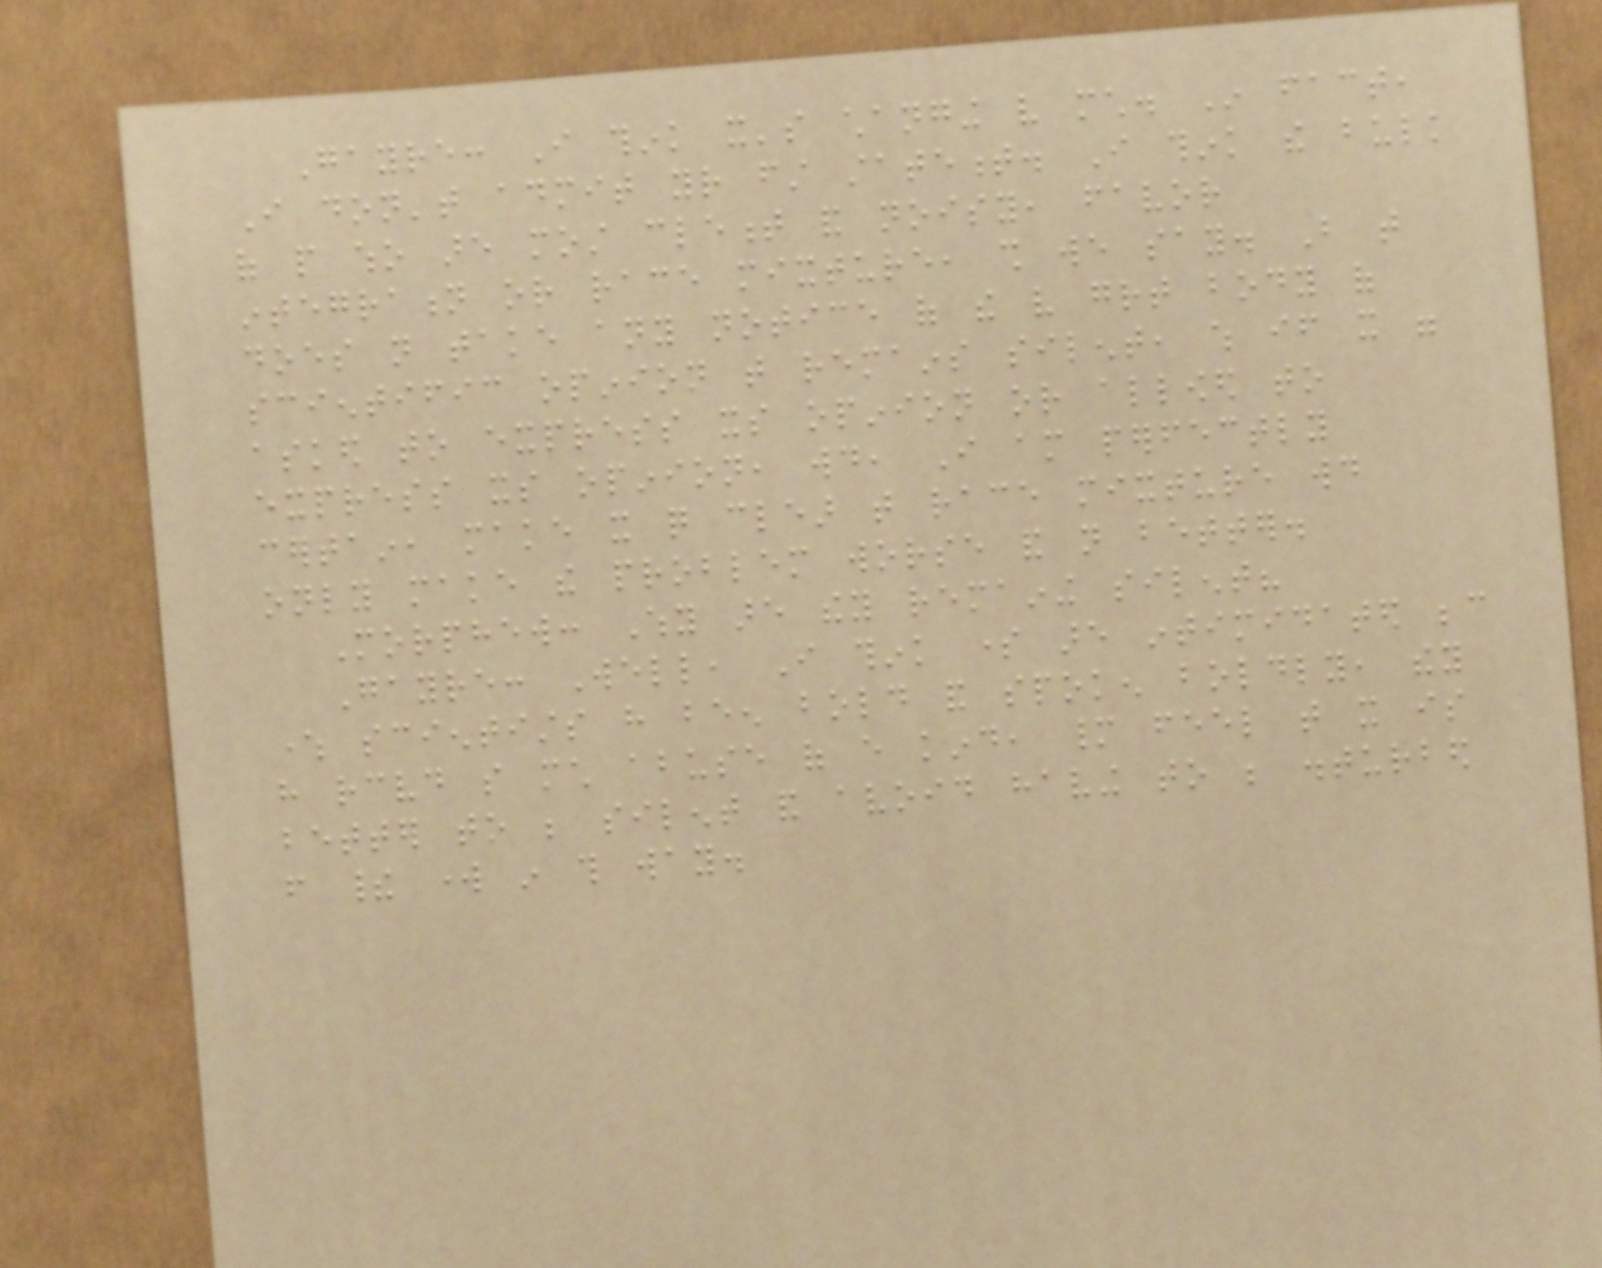Gayre: I think it's changing very much. In fact,
I don't admit your first statement. I think the bulk
of people who are most clement and noisy, favor
integration or race mixture, shall we say. But that
does not take any notice of the very great body of
scientific opinion that remains silent, which if it were
asked to express its opinion or allowed to
express its opinion, would, I am perfectly
certain, make it quite clear that race mixture would
only make the problem worse and not better.
Morphew: Why are they remaining silent?
Gayre: Well, I think some are intimidated because
where scientists have been bold and spoken boldly, they
have received so much abuse of every kind, many feel that it is
better to be silent and avoid having to be disturbed
from their work in this way.
